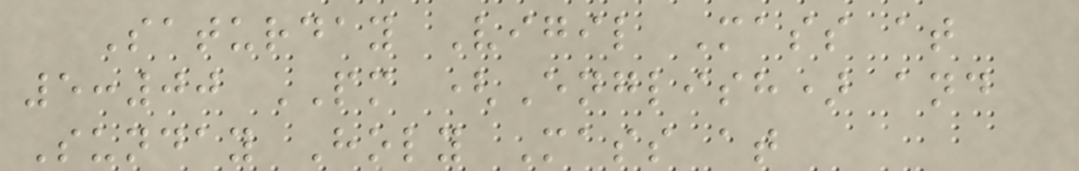Saturday Vigil Mass at
5:00 PM (English) and
Sunday Holy Mass at
